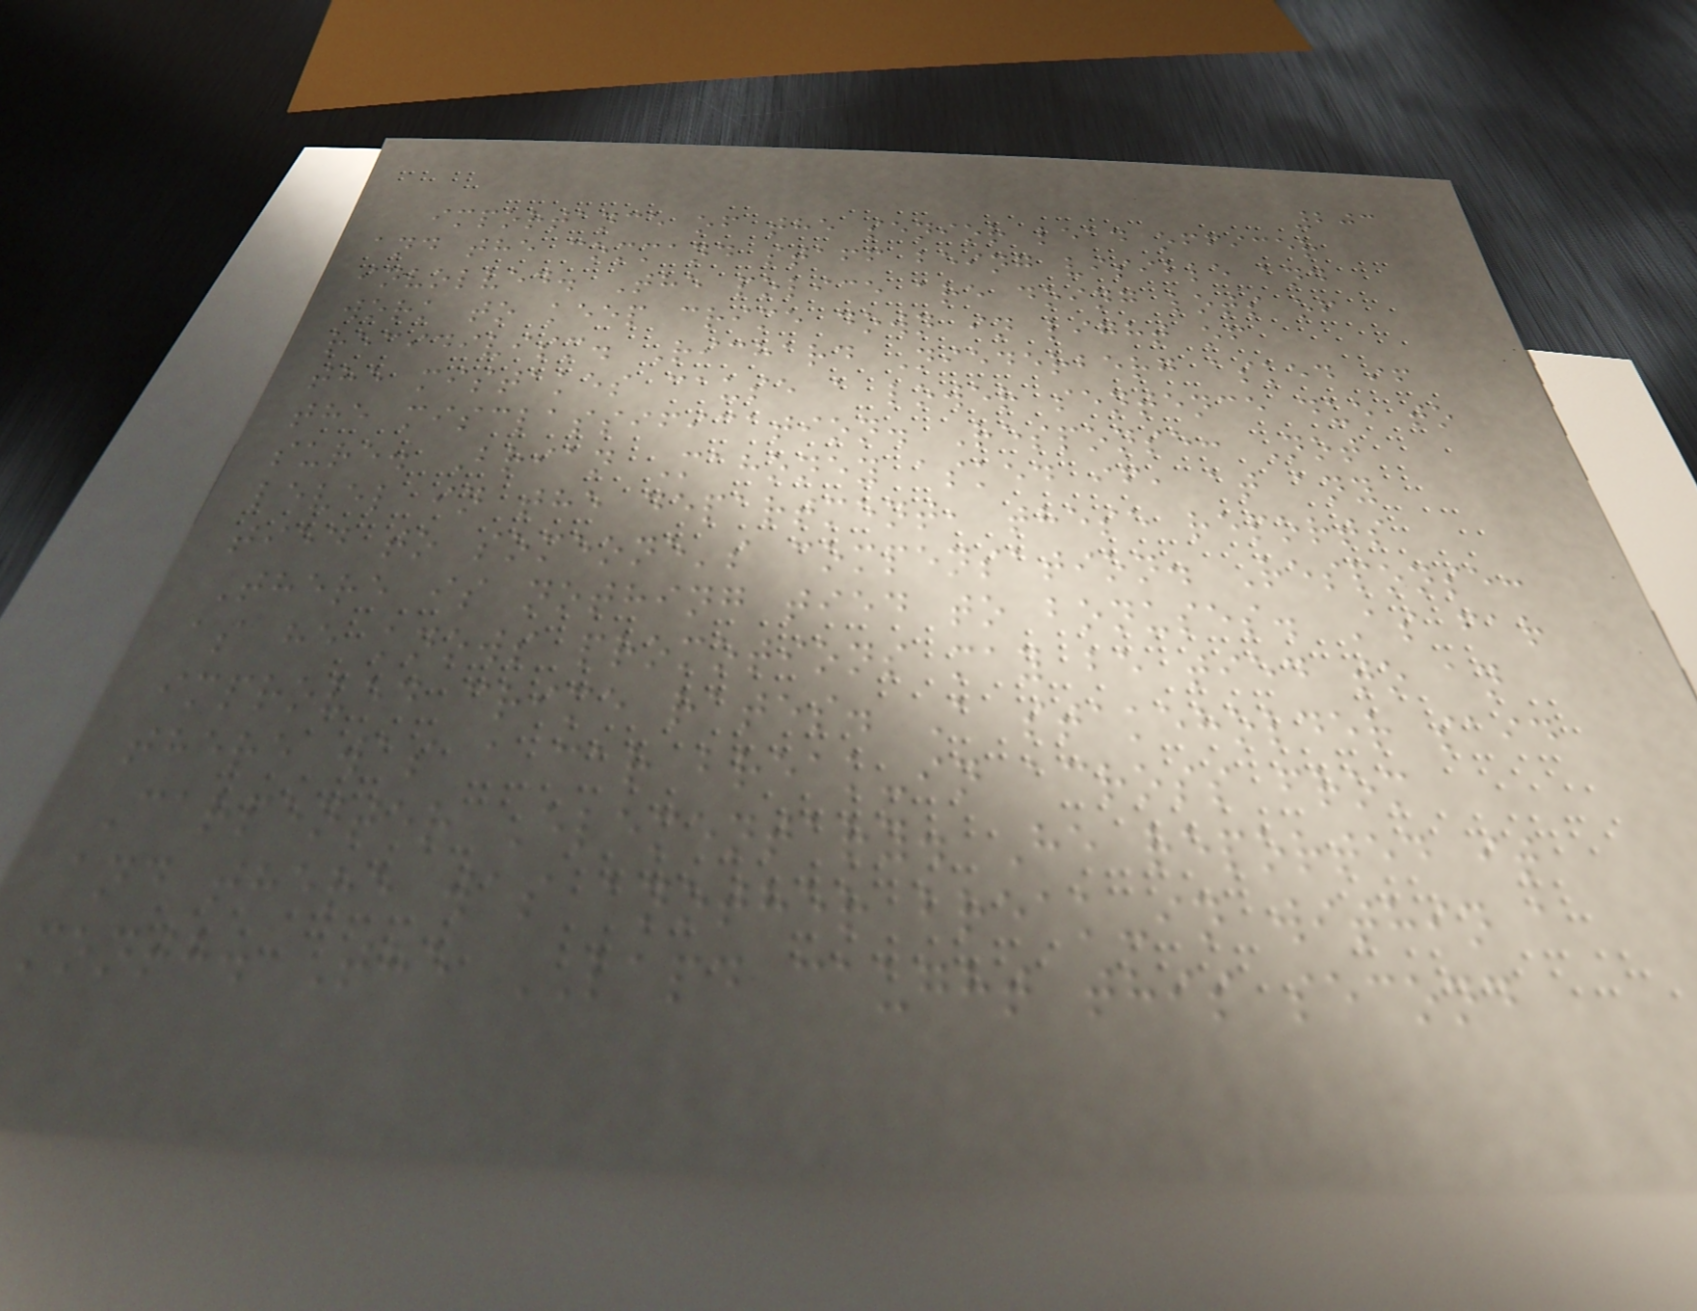203
importance of the senior lead officer
and the command staff being visible and
involved. The police are doing lots of
work to keep crime down in light of
recidivism. Richard Niederberg asked if
the mistakes cause a lower sentence due to
the misclassification. Response: Not
sure. Brian Mahoney asked if, at any
level in the department, these reports
tied to someone's compensation. Response:
There is nothing tied to bonuses. As far
as he knows promotions may be tied to an
improved crime rates. A stakeholder said
there was a car break-in across from
Carpenter Elementary. He reported it
and there was another break-in within a
month. The LAPD caught this second
